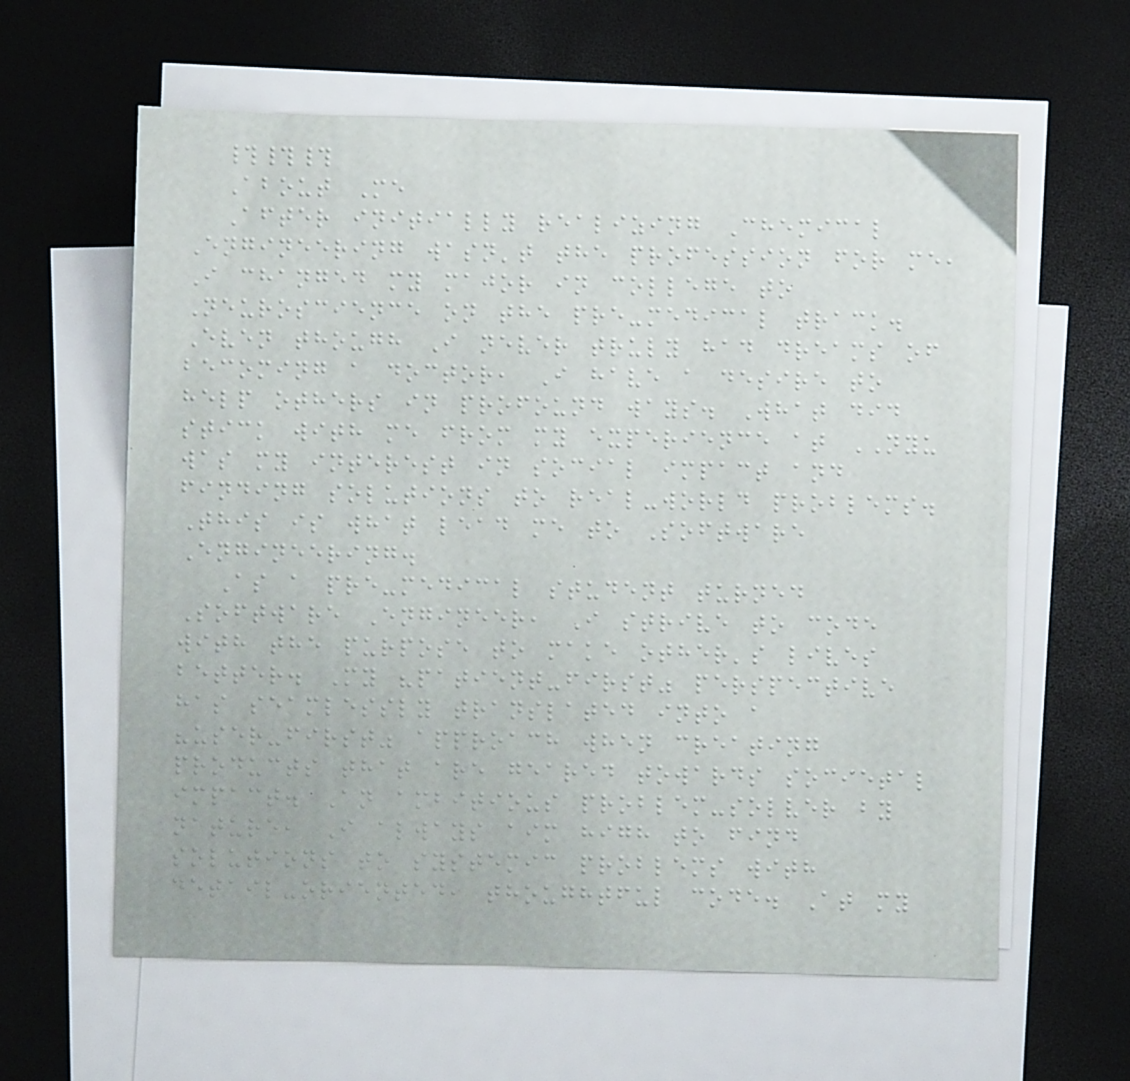###
About Me
After initially realizing Chemical
Engineering wasn't the profession for me,
I changed my major in college to
Neuroscience on the pre-medical track.
Even though I never truly had dreams of
becoming a doctor, I have a desire to
help others in profound ways. What did
stick with me from my experience at NYU
was my interest in social impact and
finding solutions to real-world problems.
This is what lead me to Software
Engineering.
As a pre-medical student turned
Software Engineer, I strive to code
with the purpose to make other's lives
better. My "patient-first" perspective
has seamlessly translated into a
"user-first" approach when creating
products that are geared towards societal
impact. An ambitious problem-solver by
nature, I always aim high to find
solutions to systemic problems with
detail-oriented, thoughtful code. At my
